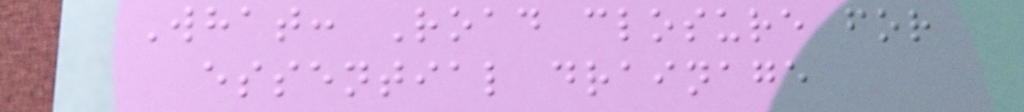What: Road closure for
essential drainage
